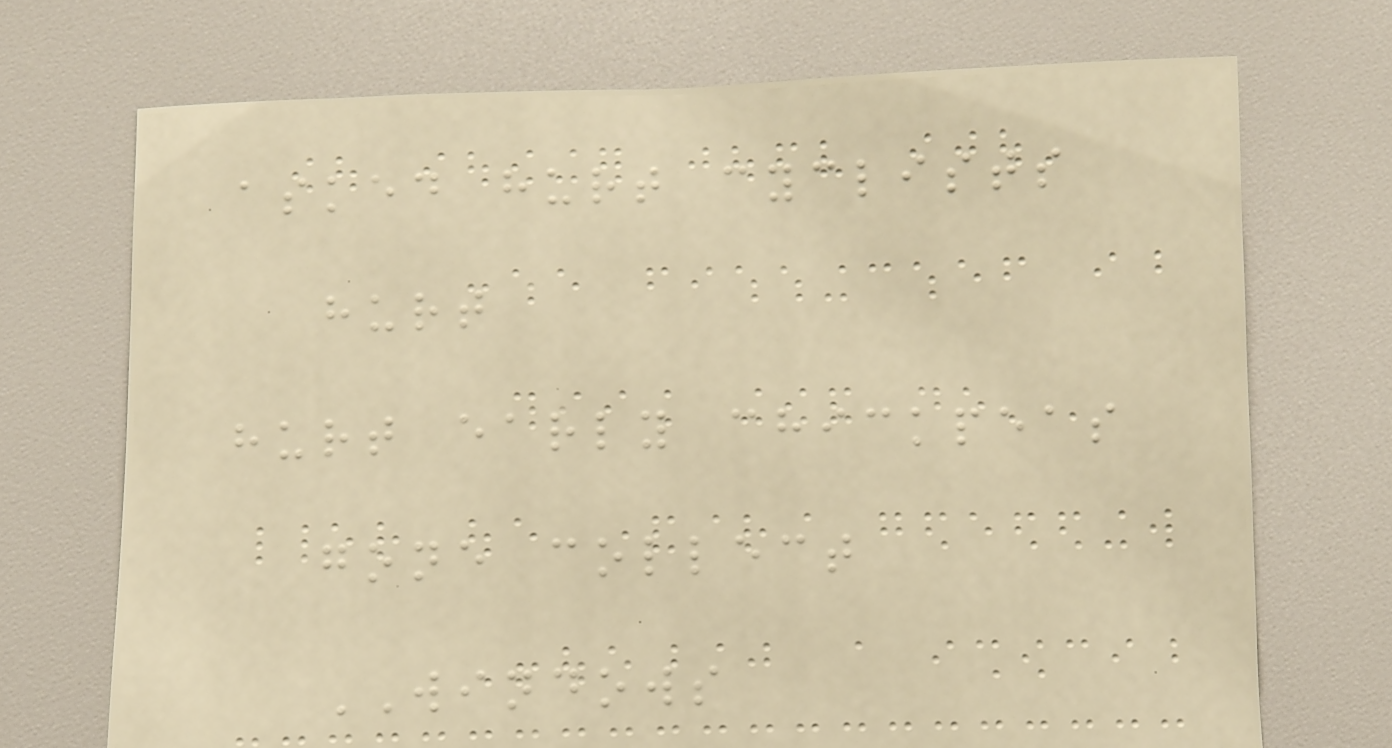asked hurt cyclists
hurt
hurt early chickpeas
gone collect
WINDOWS
